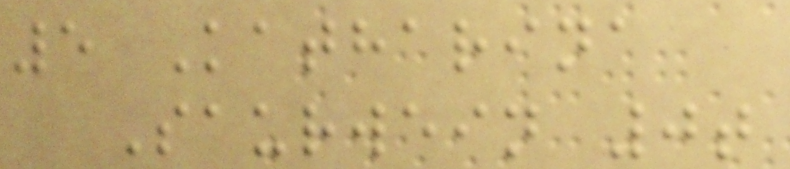5 Katharina
Saurwein 0t
